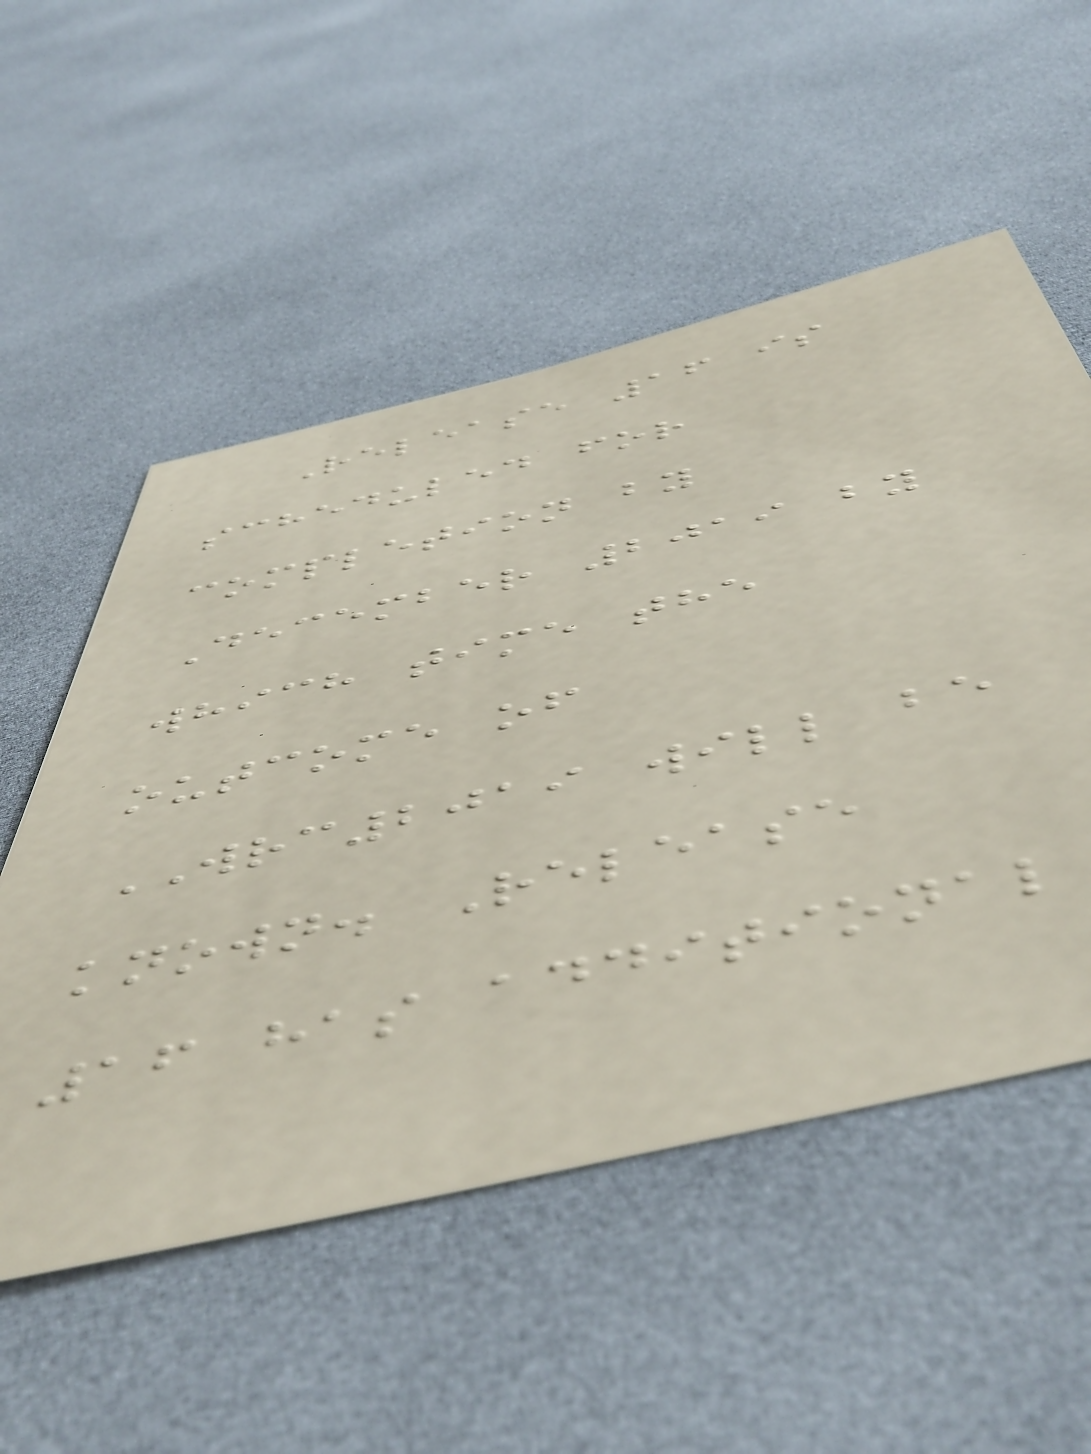Release 16 is
scheduled for
completion by
December 2019 by
which time the
outcome of
WRC2019 will be
known. Release
16 has additional
